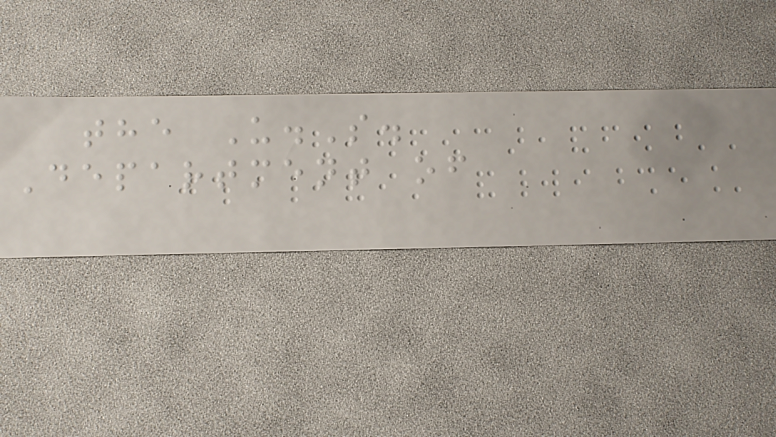the U.S.
Department of
